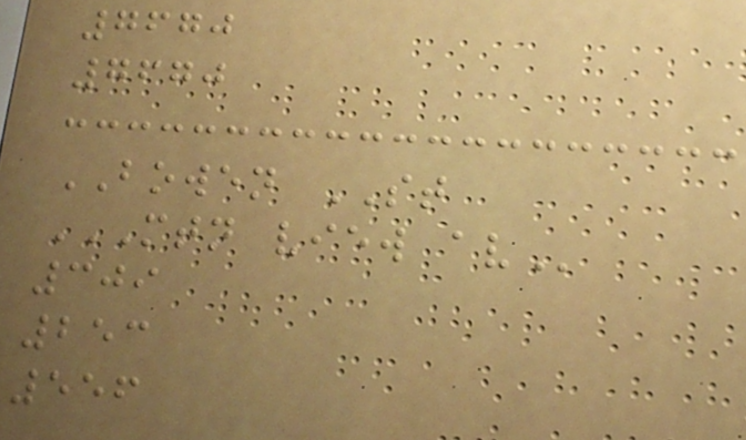7670
7670
BOWEN ST
MTN VIEW AV
309
253
556
